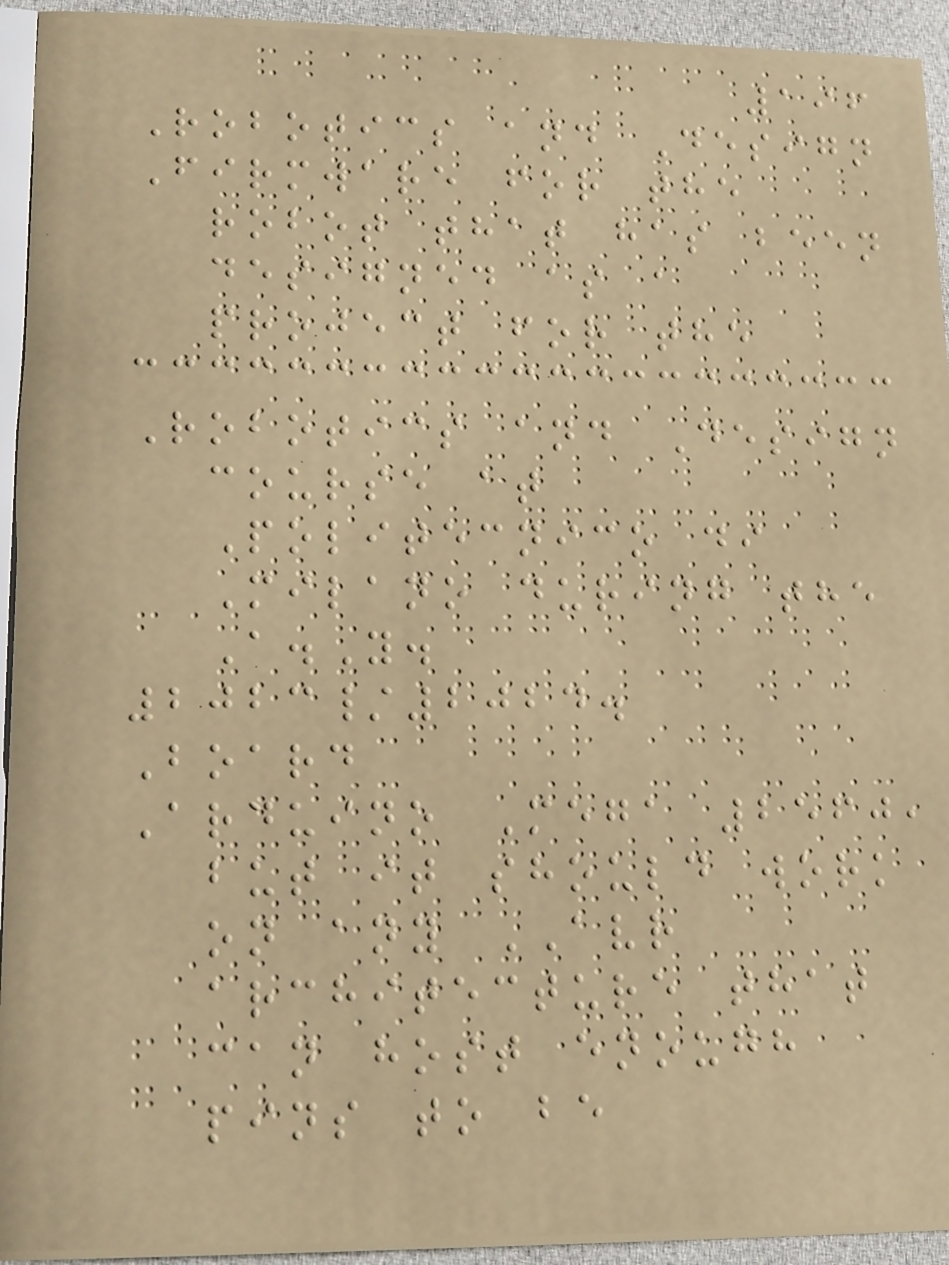196
Robotics and Design
Firmware for the
robot that has been
designed as a
project for the
Robotics and Design
course at
Politecnico di
Milano during the
A.Y.
2023/2024.
Board
Arduino Mega 2560,
but it should work
on any AVR
architecture that
can host enough
pins to be
